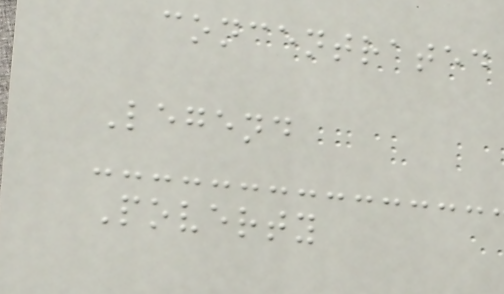concentrated
Legend
Poverty
